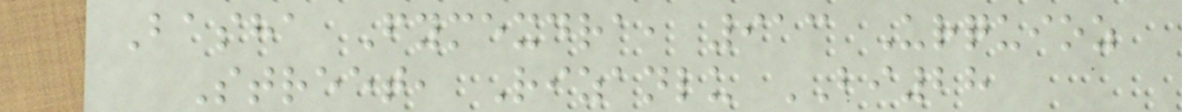Basha Fymexdra, 913 Urquioz
Street, Rizanlu BI28
